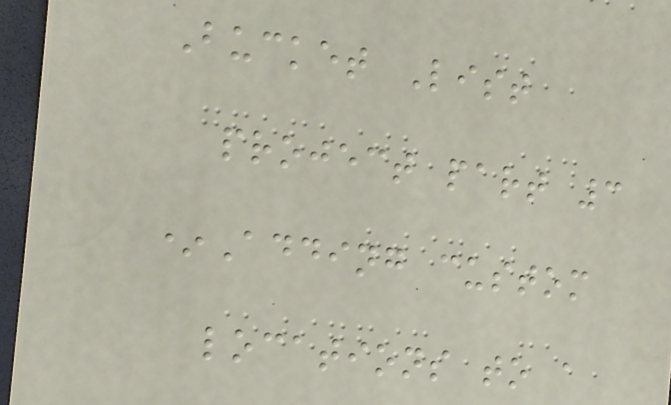Bucket List
project part 3
*Adding custom
locations to a
